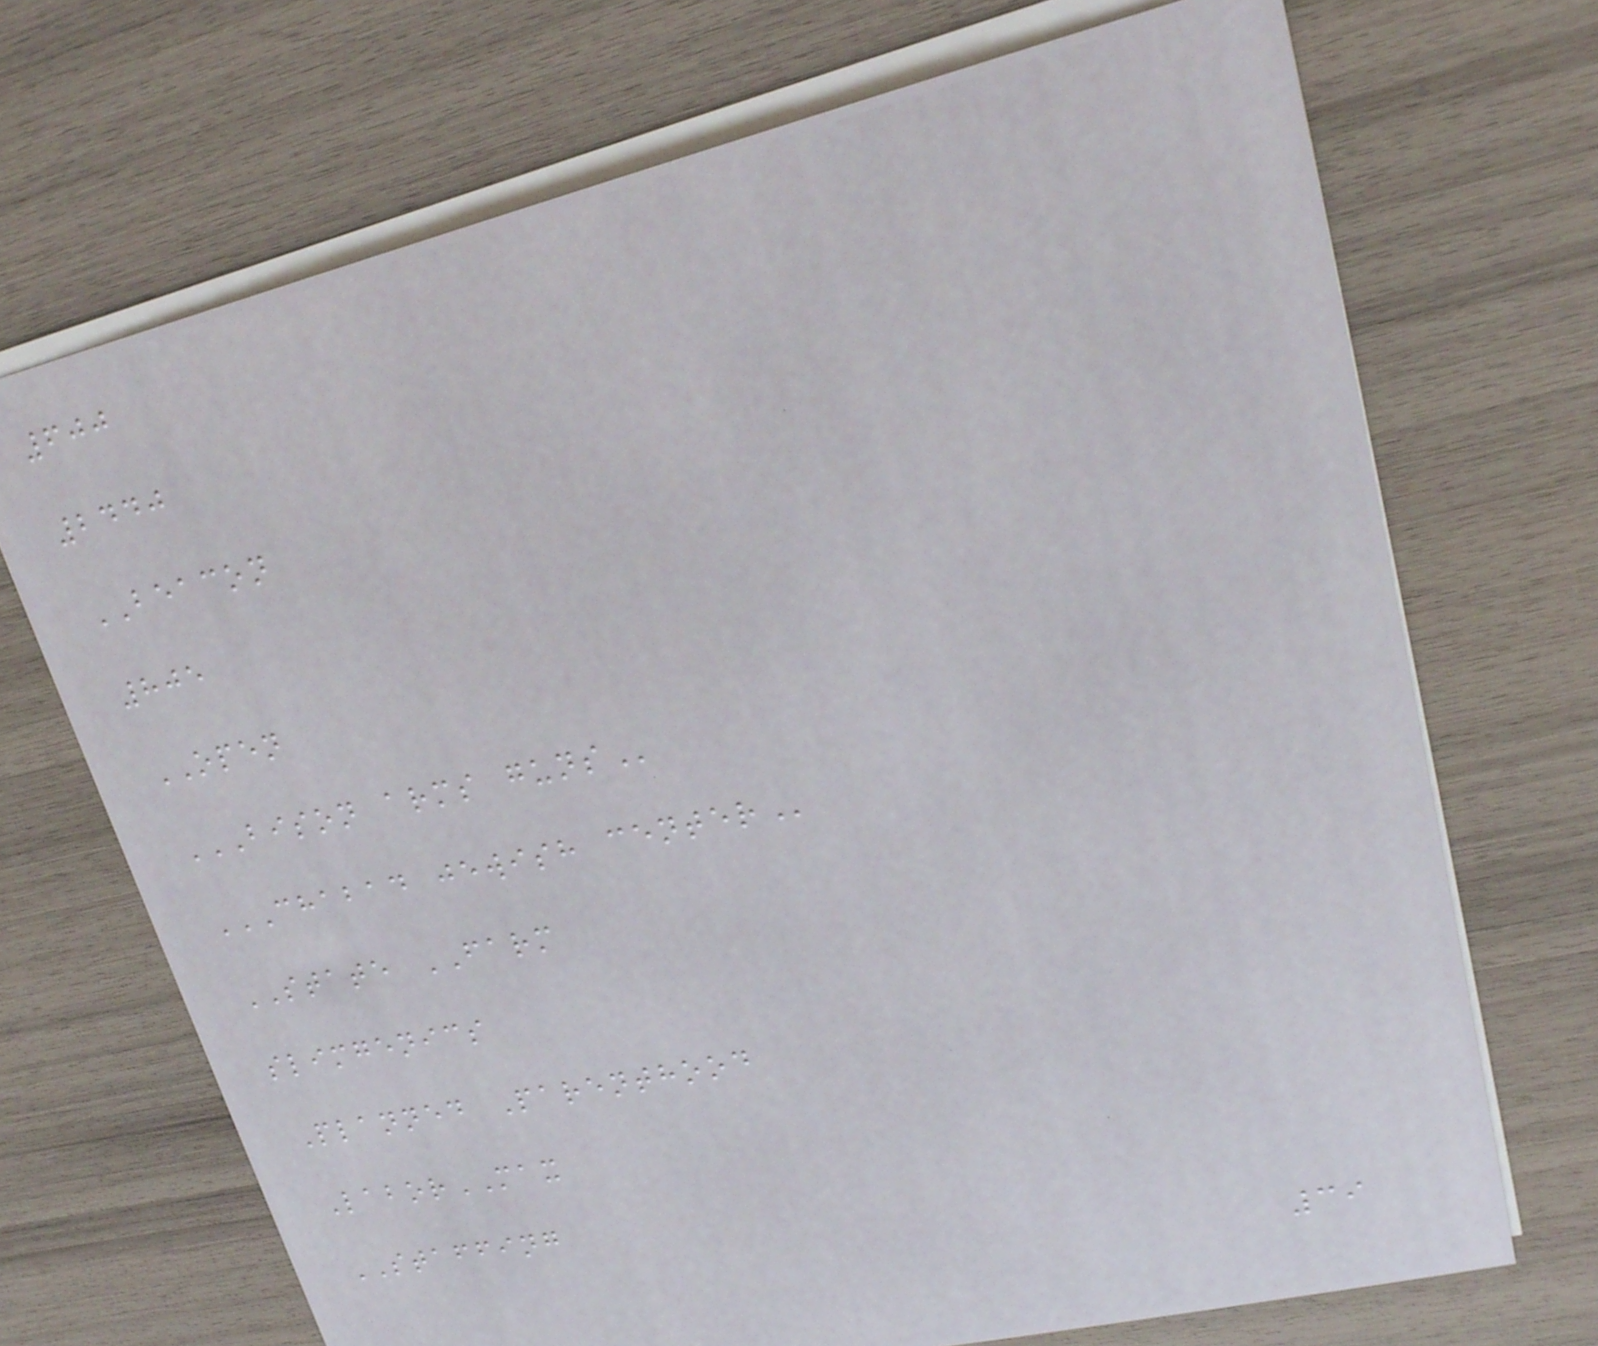600
2440
BEACON
805
OPEN
BISON ARMS GUNS
CHABAD JEWISH CENTER
STATE FARM
slimgenics
Planned Parenthood
LaborMAX
STAFFING
39
